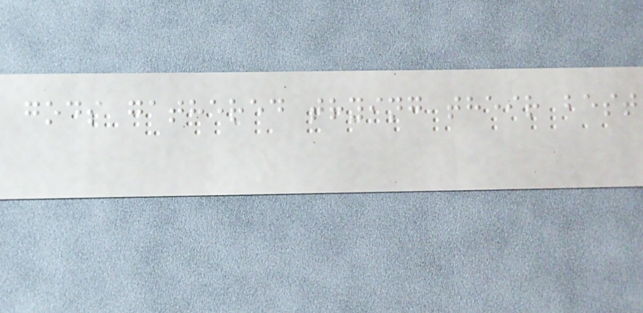gods gathered trying their best
